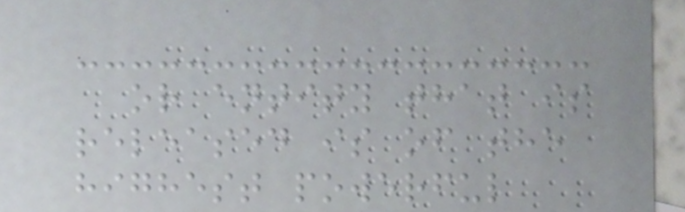or entity that is
released is of the
highest powerful
